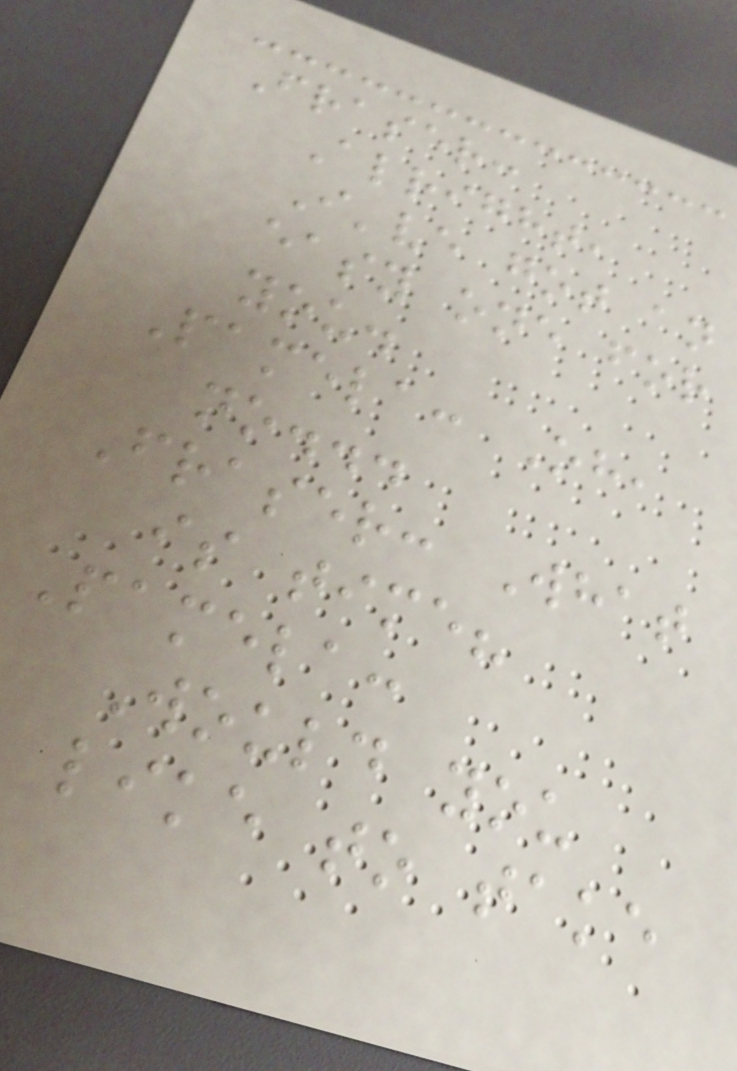Fraser:
Alright,
I've got an
easy one for
you.
Pamela: Oh,
no...
Fraser: What
is time?
Pamela:
Would you
like to take
